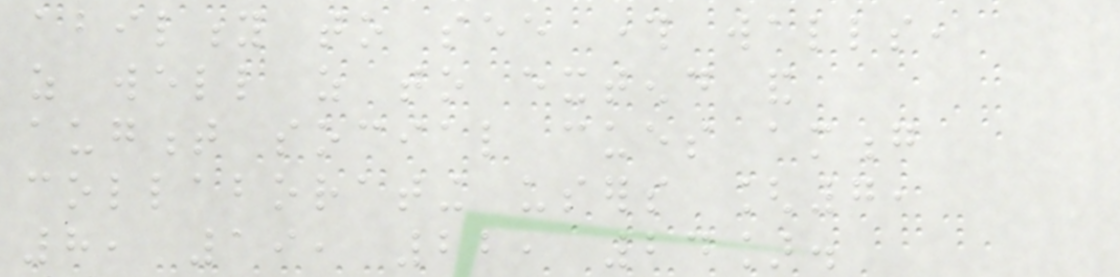ability to see through walls,
as well as to extend and
augment social cues among
collaborating users [7,
8, 19, 22, 24].
